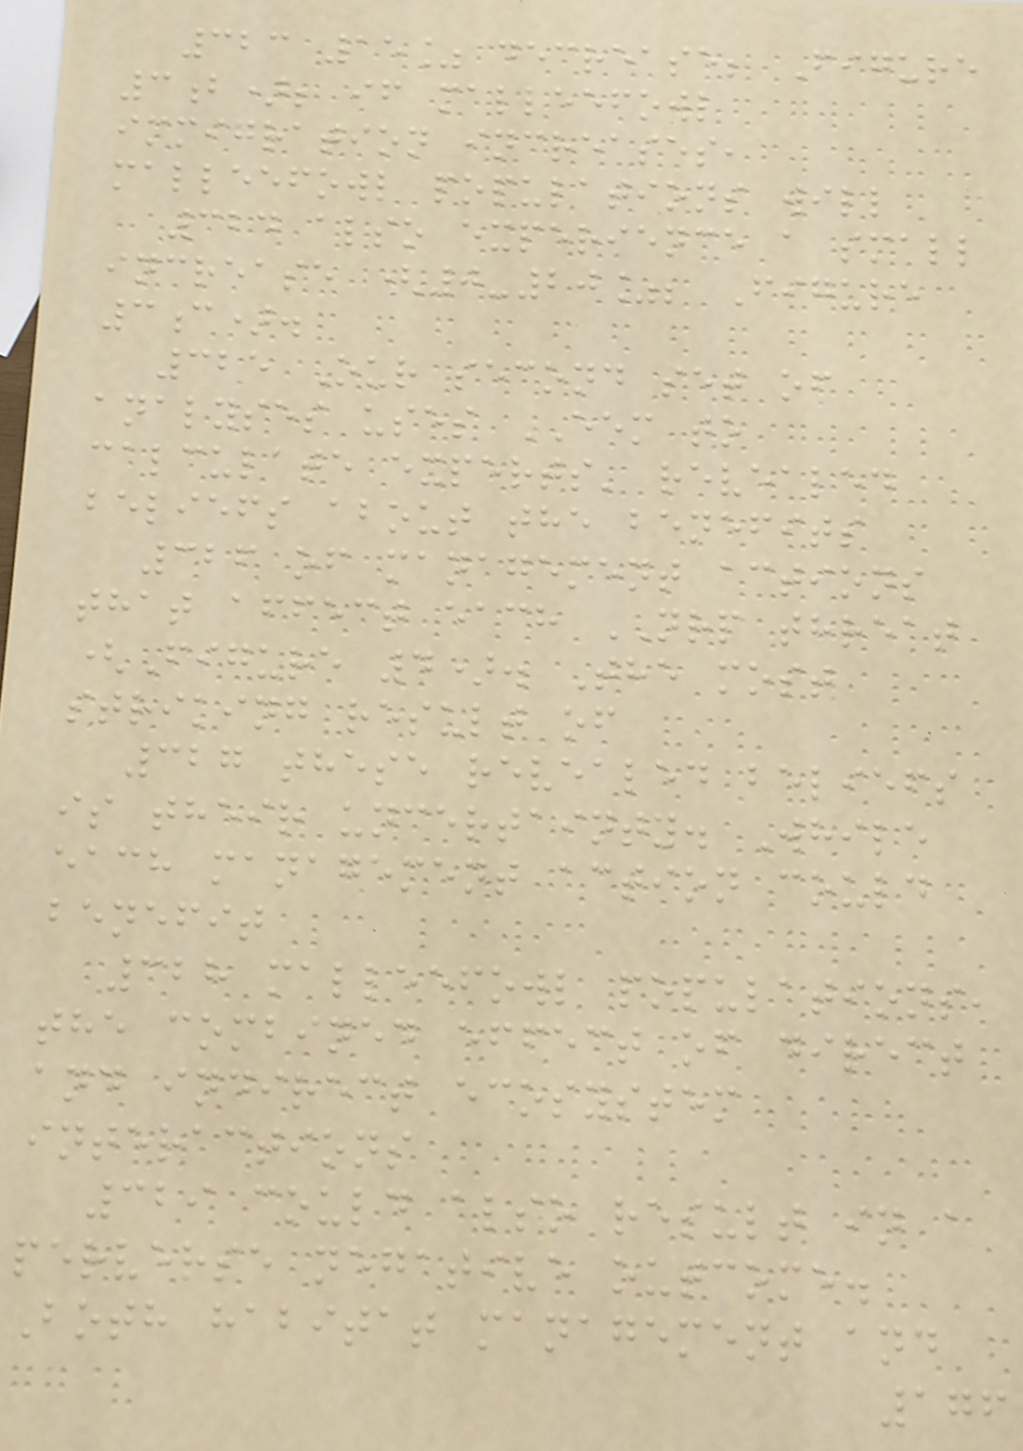323 15% decrease; Figure
3b); if malleefowl
immigration increases,
malleefowl populations will
324 also experience a small
increase (0-20%; Figure
3c).
325 Our second set of
analyses uses EEM to
calculate experts' revealed
beliefs about the benefits
326 of management actions
that affect each NRP threat
(Figure 4). The most
striking result of
327 these revealed beliefs
is their uncertainty. While
each management action could
benefit
328 malleefowl populations,
the combined effect of direct
and indirect ecosystem
interactions
329 could also result in a
perverse negative outcome.
Both habitat management and
176
